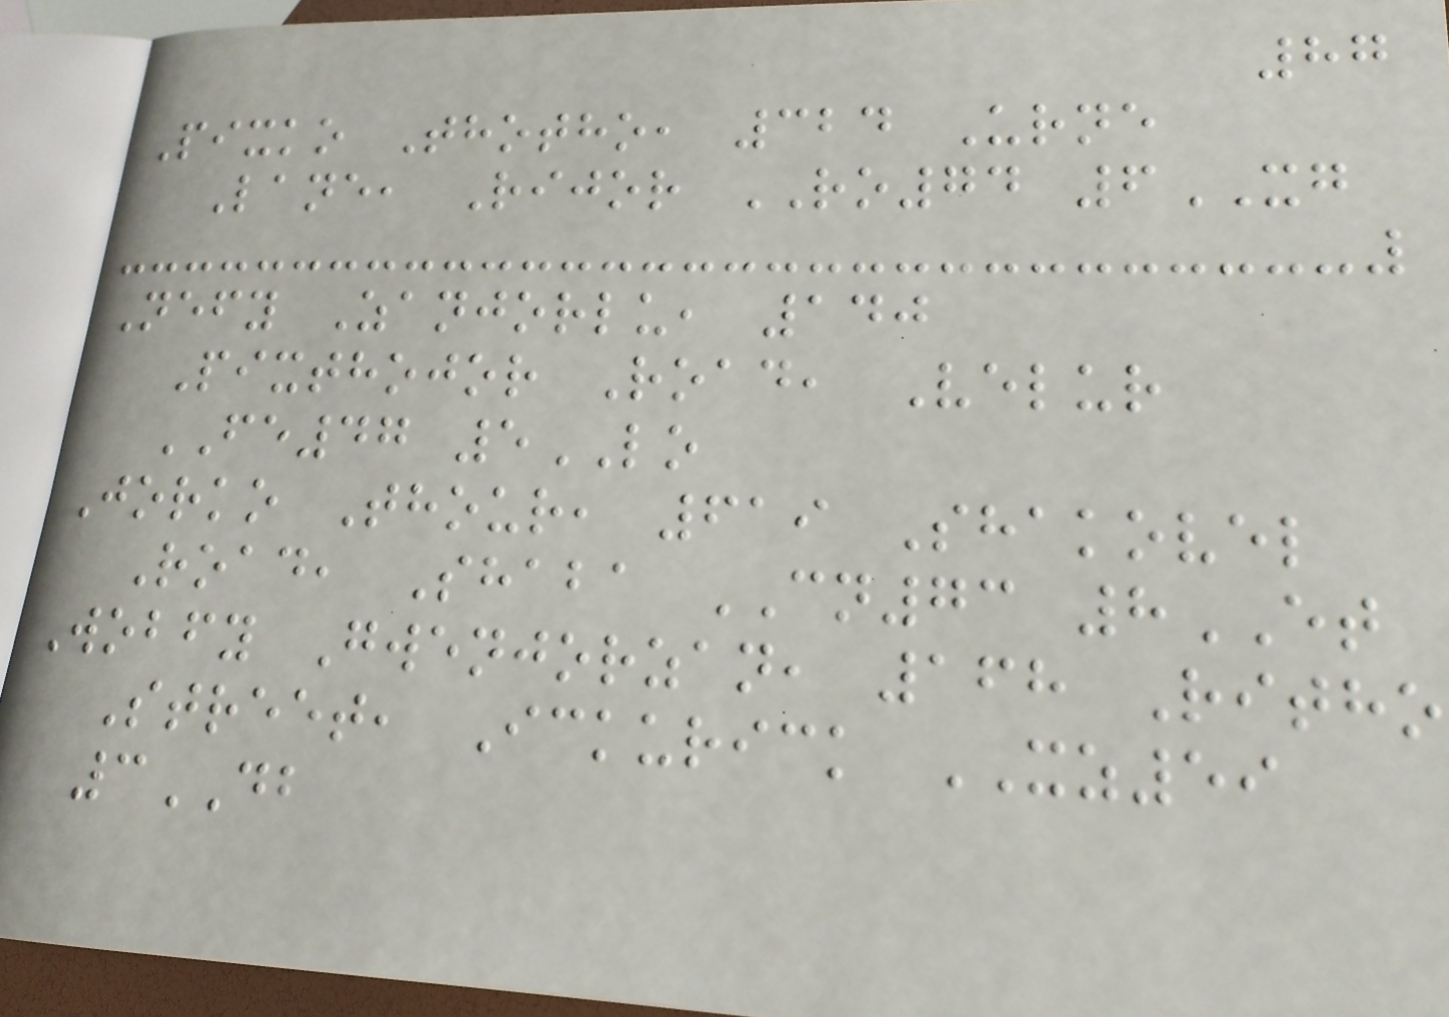87
Pixko Thotho, 324 Urne
Lane, Rijor RO74 6XG
Nefy Zanjorlu, 140
Pixthojor Road, Velur
FE47 5LO
Jorko Thour, 619 Shakovel
Road, Shaba CN73 8ET
Wobfy Gwenjorzan, 168 Ritho
Street, Ickurick XZ59
3DB
